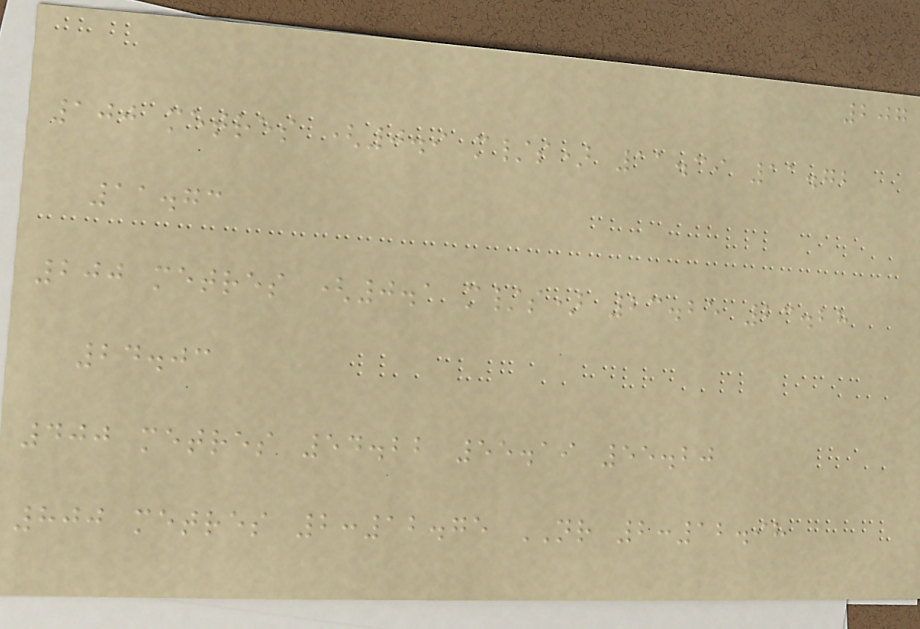207
100 metres (0.9 m/s) 11.39 11.72
11.73
200 metres (0.1 m/s) 23.25 23.28
24.03
400 metres 54.22 55.19 55.20
800 metres 2:12.75 NR 2:12.98
